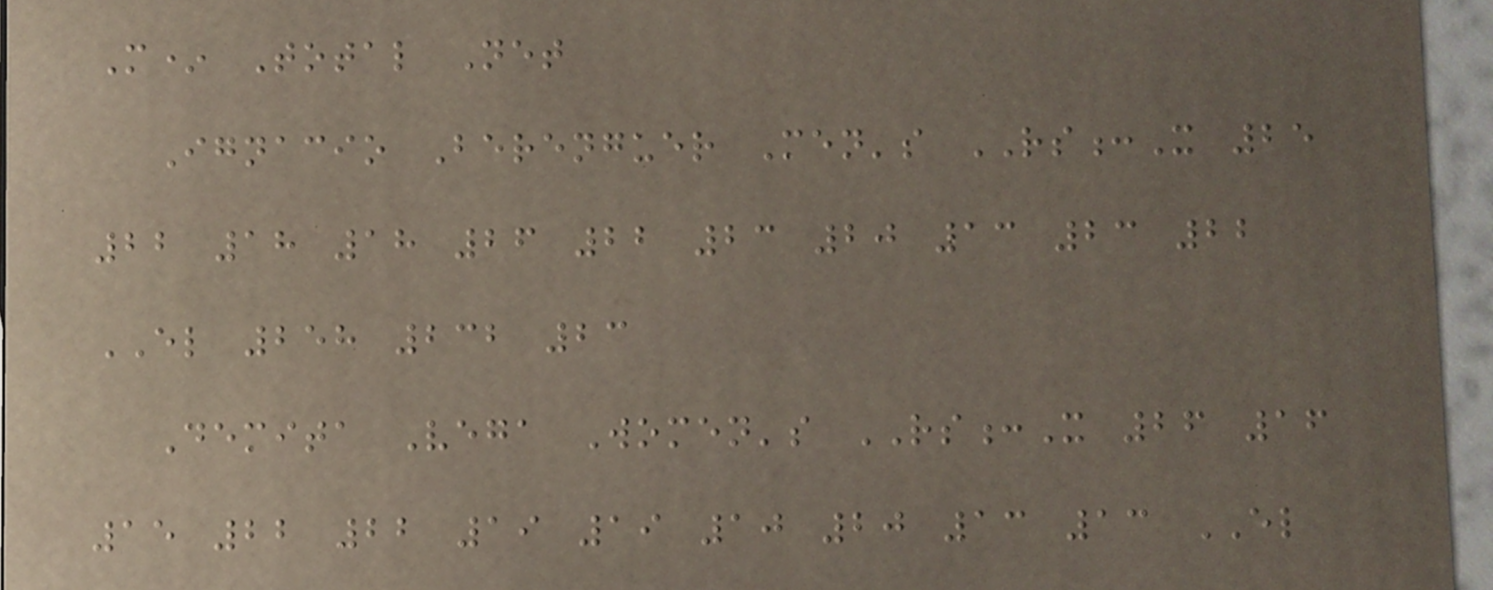M* Total Net
Ignacio Berenguer Men's RS:X 25
22 18 18 26 22 23 20 13 23 22
EL 258 232 23
Demita Vega Women's RS:X 26 16
15 22 22 19 19 10 20 13 13 EL
